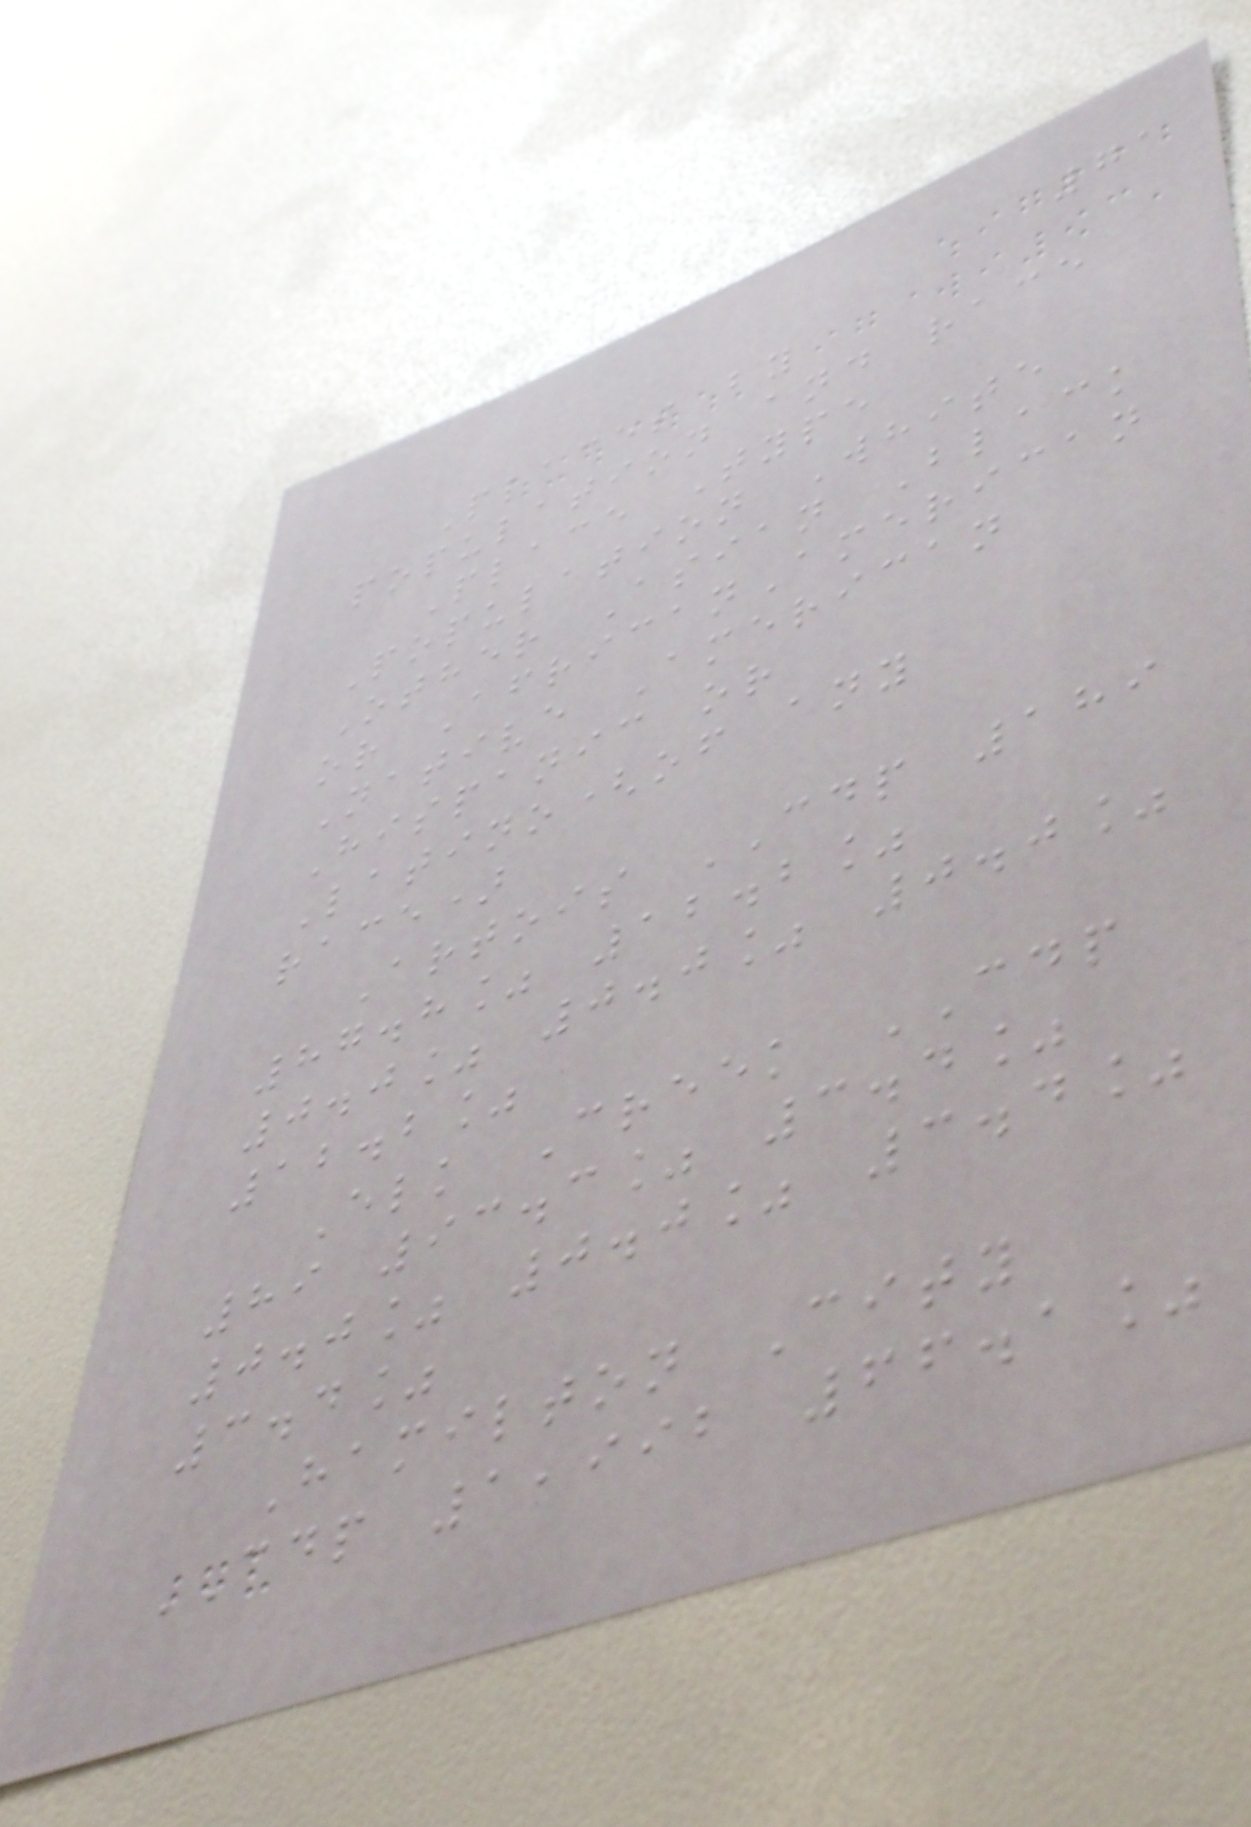71
Places by
population and race
Place Type
Population White
Other Asian Black
or AfricanAmerican
Native American
Hispanic or
Latino(of any
race)
Artois CDP 189
87.8% 12.2%
0.0% 0.0% 0.0%
12.2%
Elk Creek CDP
89 93.3% 3.4%
0.0% 0.0% 3.4%
3.4%
Hamilton City
CDP 1,992 66.1%
